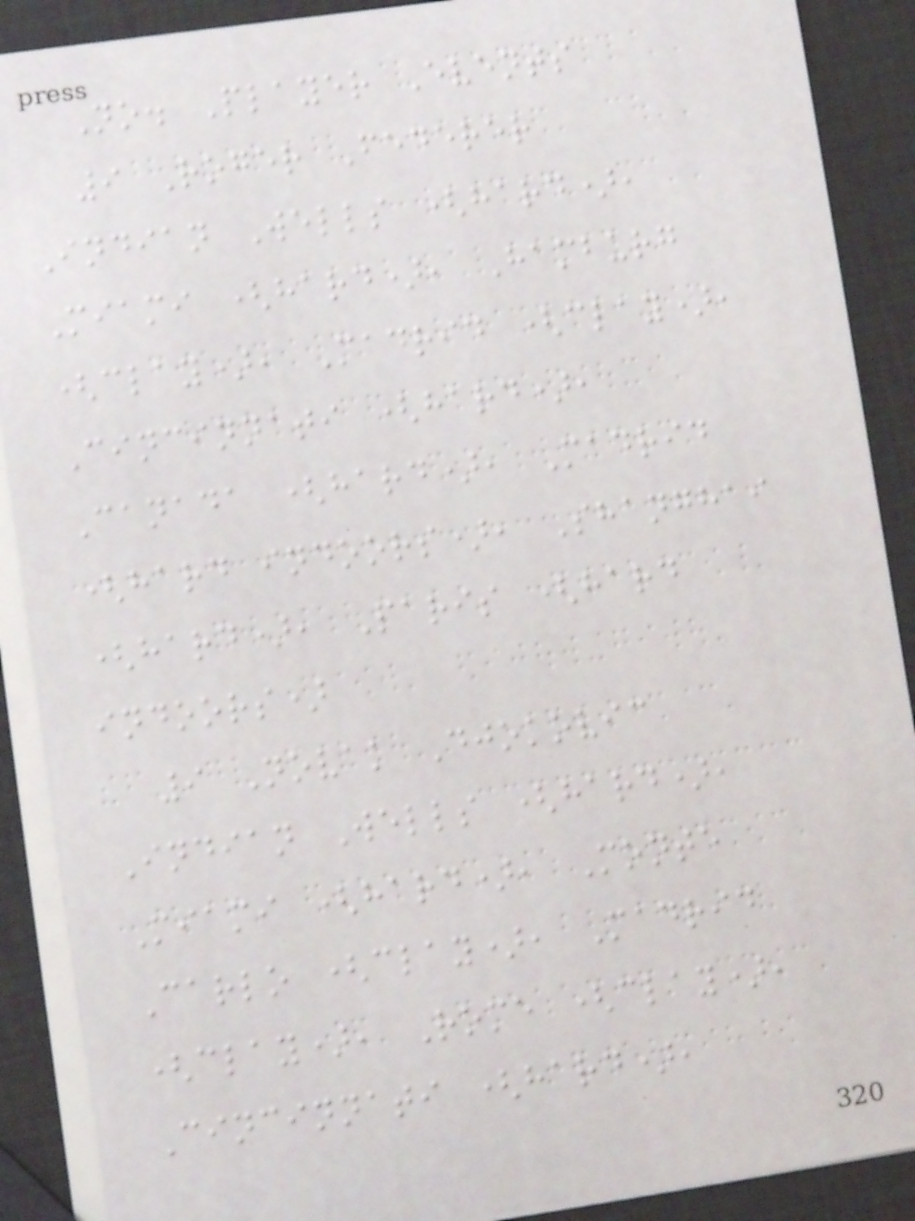No. Player Events
9 Roger Federer
Indian Wells (hard),
Miami (hard), Hamburg
(clay), Madrid (clay),
Cincinnati (hard),
Canada (hard), Madrid
(hard indoors), Shanghai
(hard), Paris (hard
indoors)
9 Novak Djokovic
Indian Wells (hard),
Miami (hard), Monte
Carlo (clay), Madrid
(clay), Rome (clay),
Cincinnati (hard),
